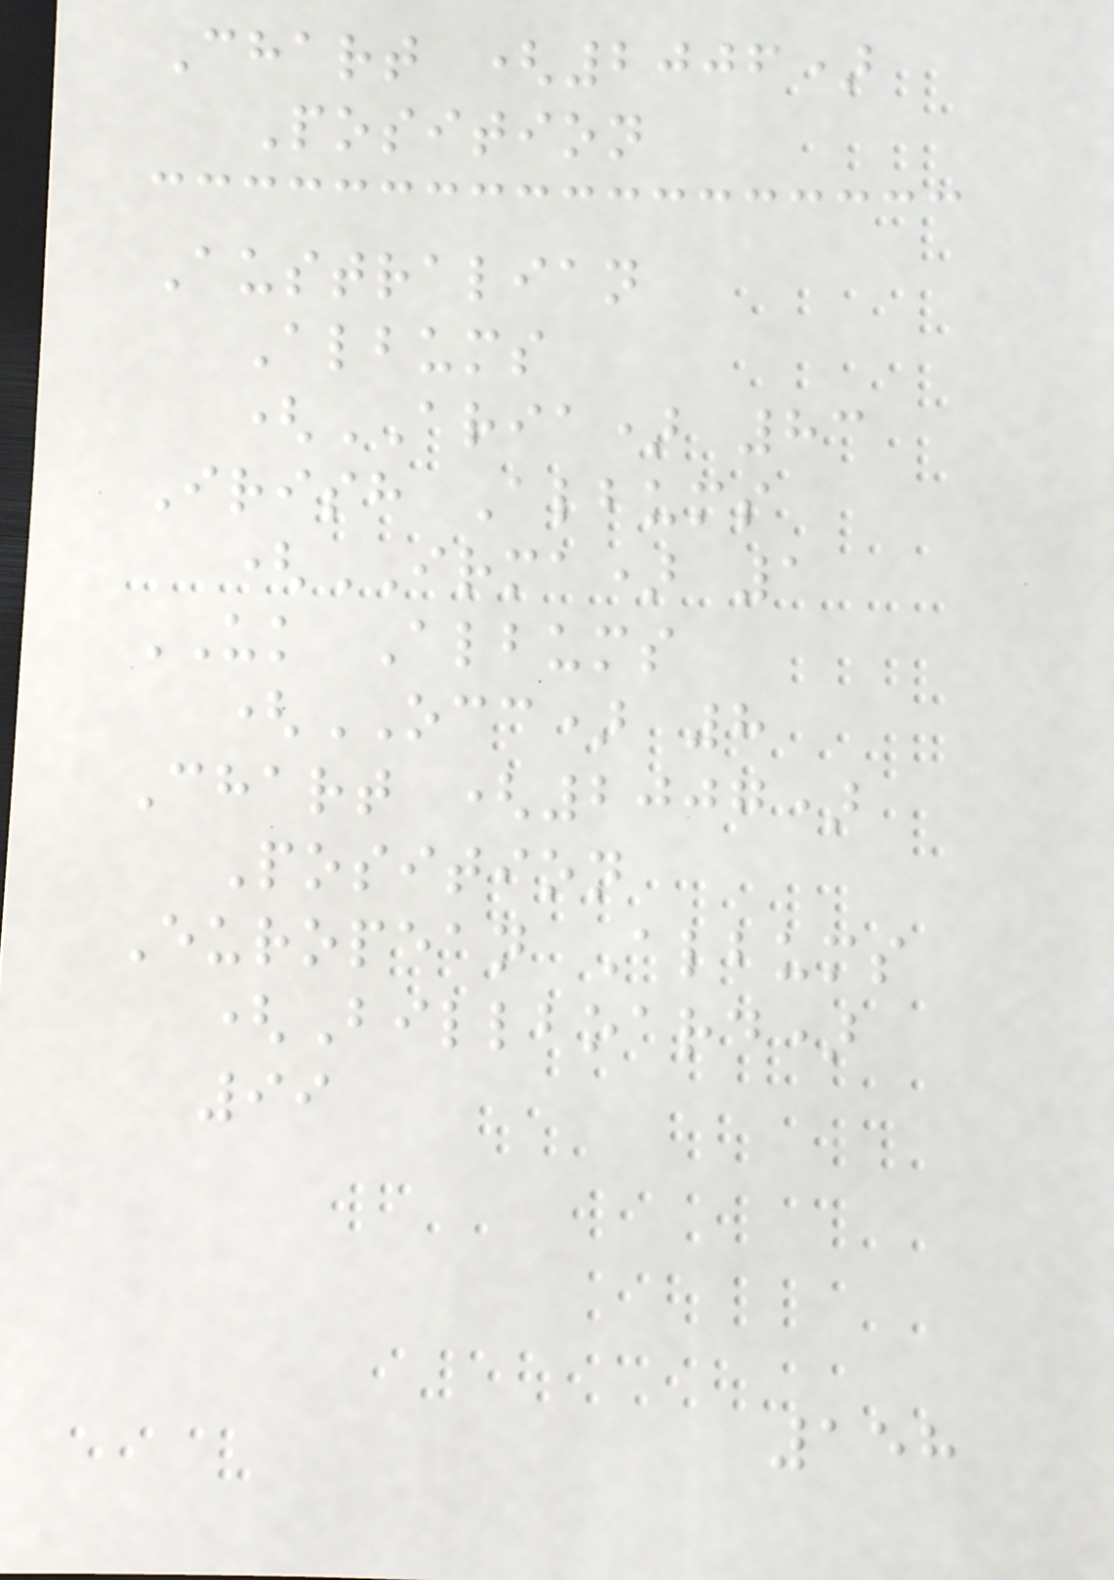Chart (2006)
Position
Australian
Albums
(ARIA) 83
Irish Albums
(IRMA) 1
UK Albums
(OCC) 8
Chart (2007)
Position
European Albums
(Billboard)
99
158
